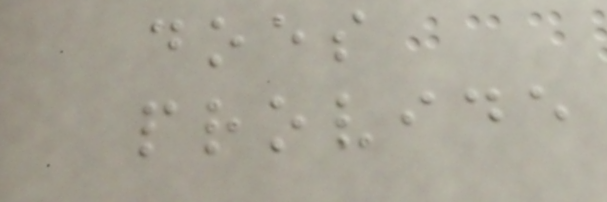does
provide
